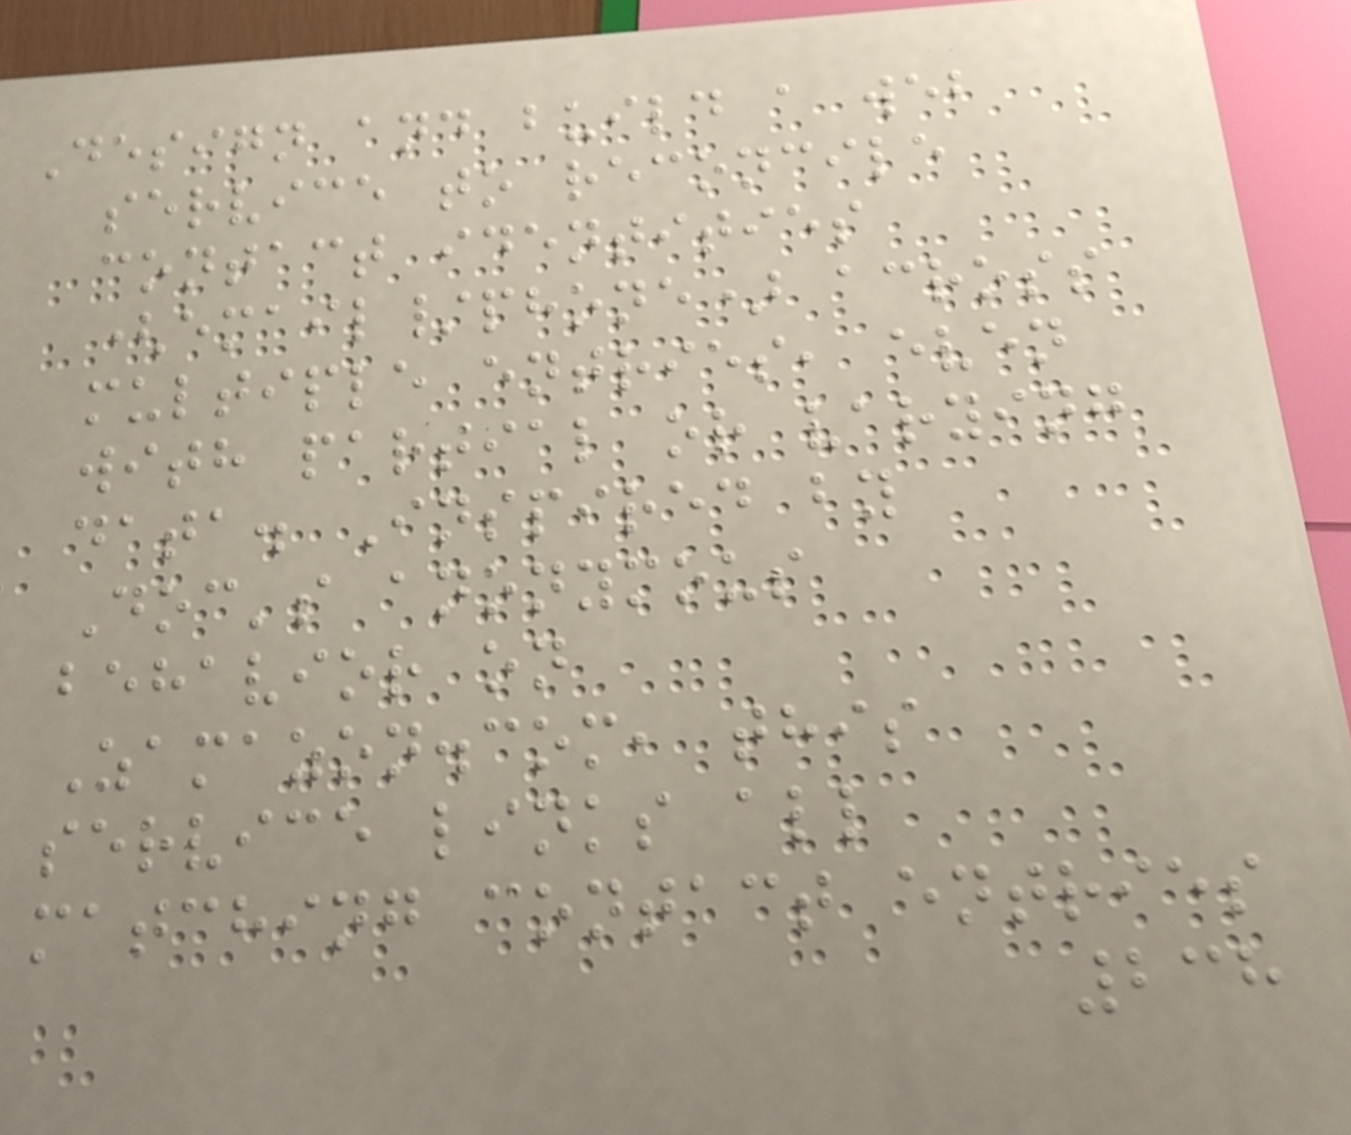Design and build a web
service to reconcile
contact identities
(email/phone) across
multiple entries, even
with partial or varying
data. Inspired by
Doc's anonymous
behavior on
Zamazon.com, this
service links all
matching contact entries
238
